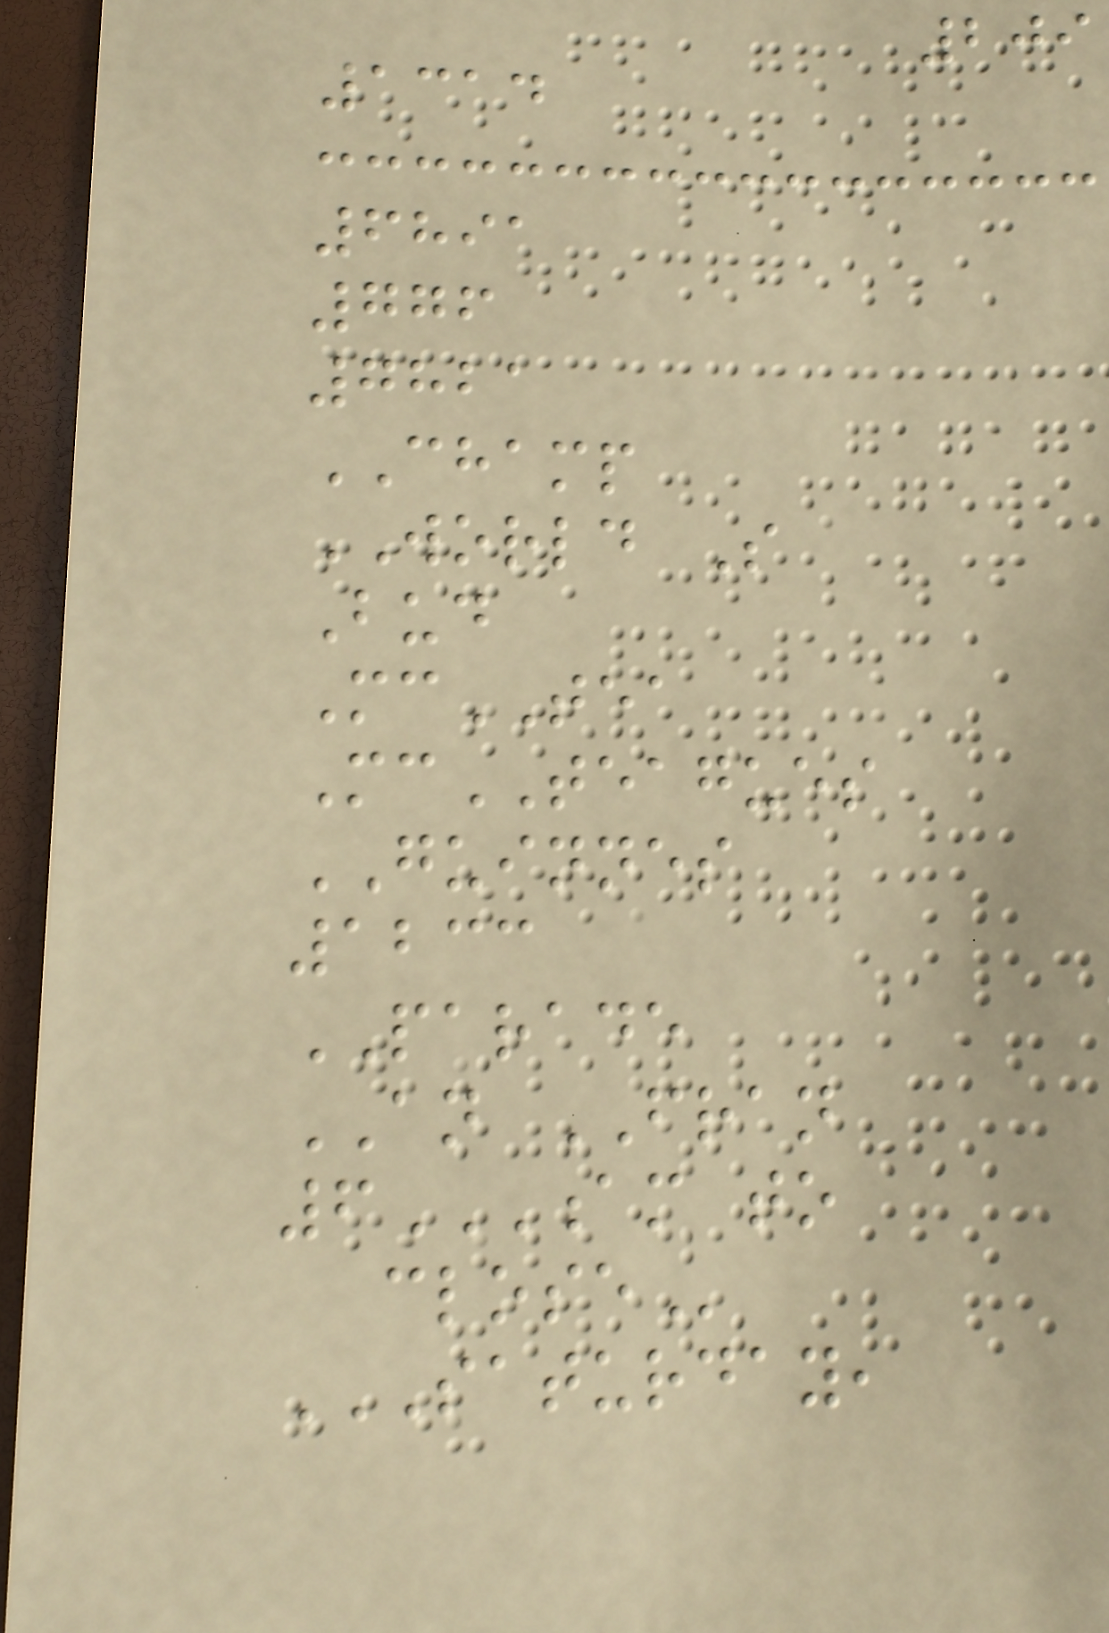209
1314
6891
776
7821
CHAMP
WORLD S
Bud
McTEA
McTEAGUES
GUINNES
1233
PARADE
AN FRAN
6AM TO
CLOSE
SATURDAY,
